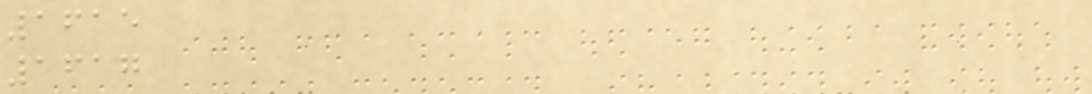1615
1617
